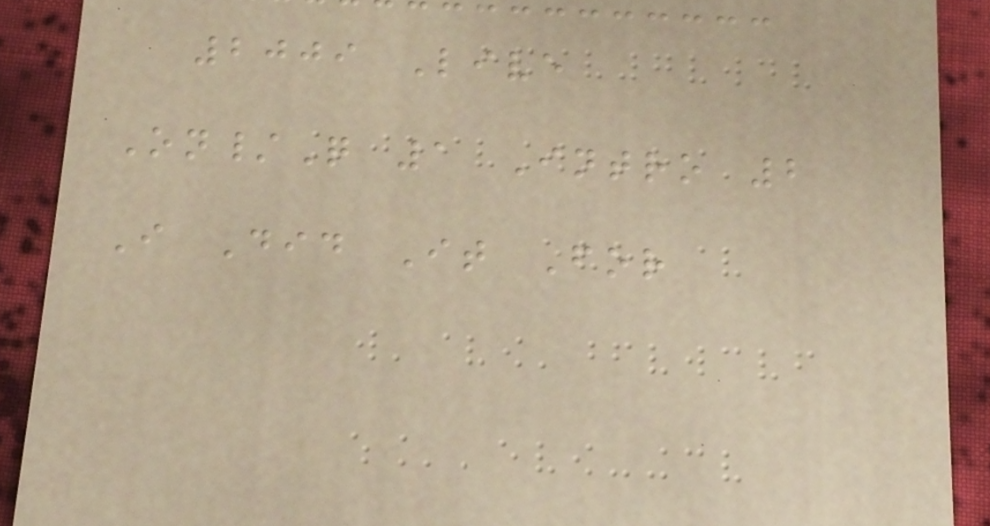2009 Live
On/Q 1 Intro 2
I Did It For
